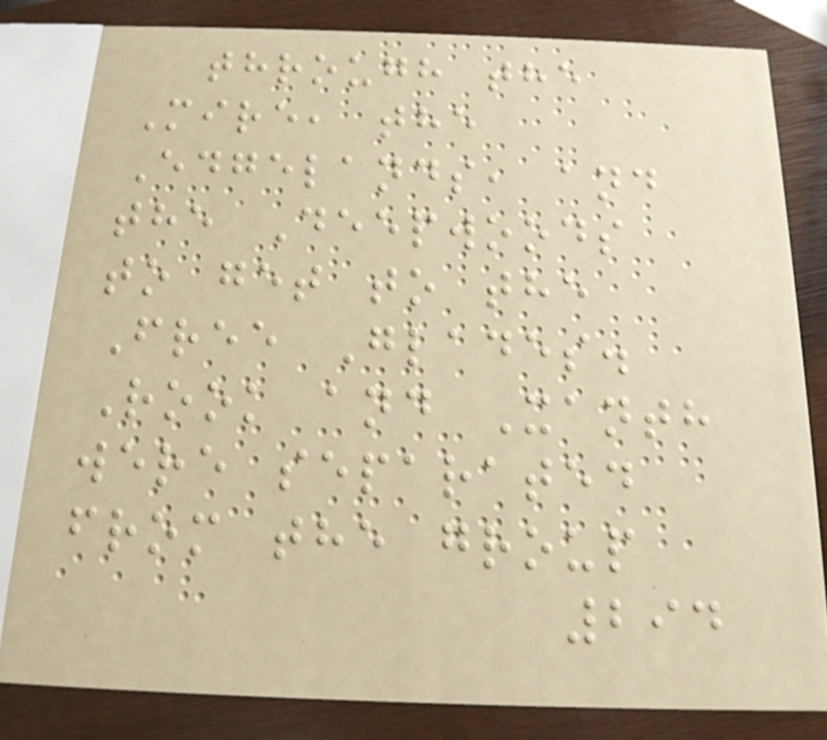through the
Mire, the
Edgelands, and
the Deepwoods
to get to the
Free Glades.
Rook and Xanth
were separated
from the group
294
